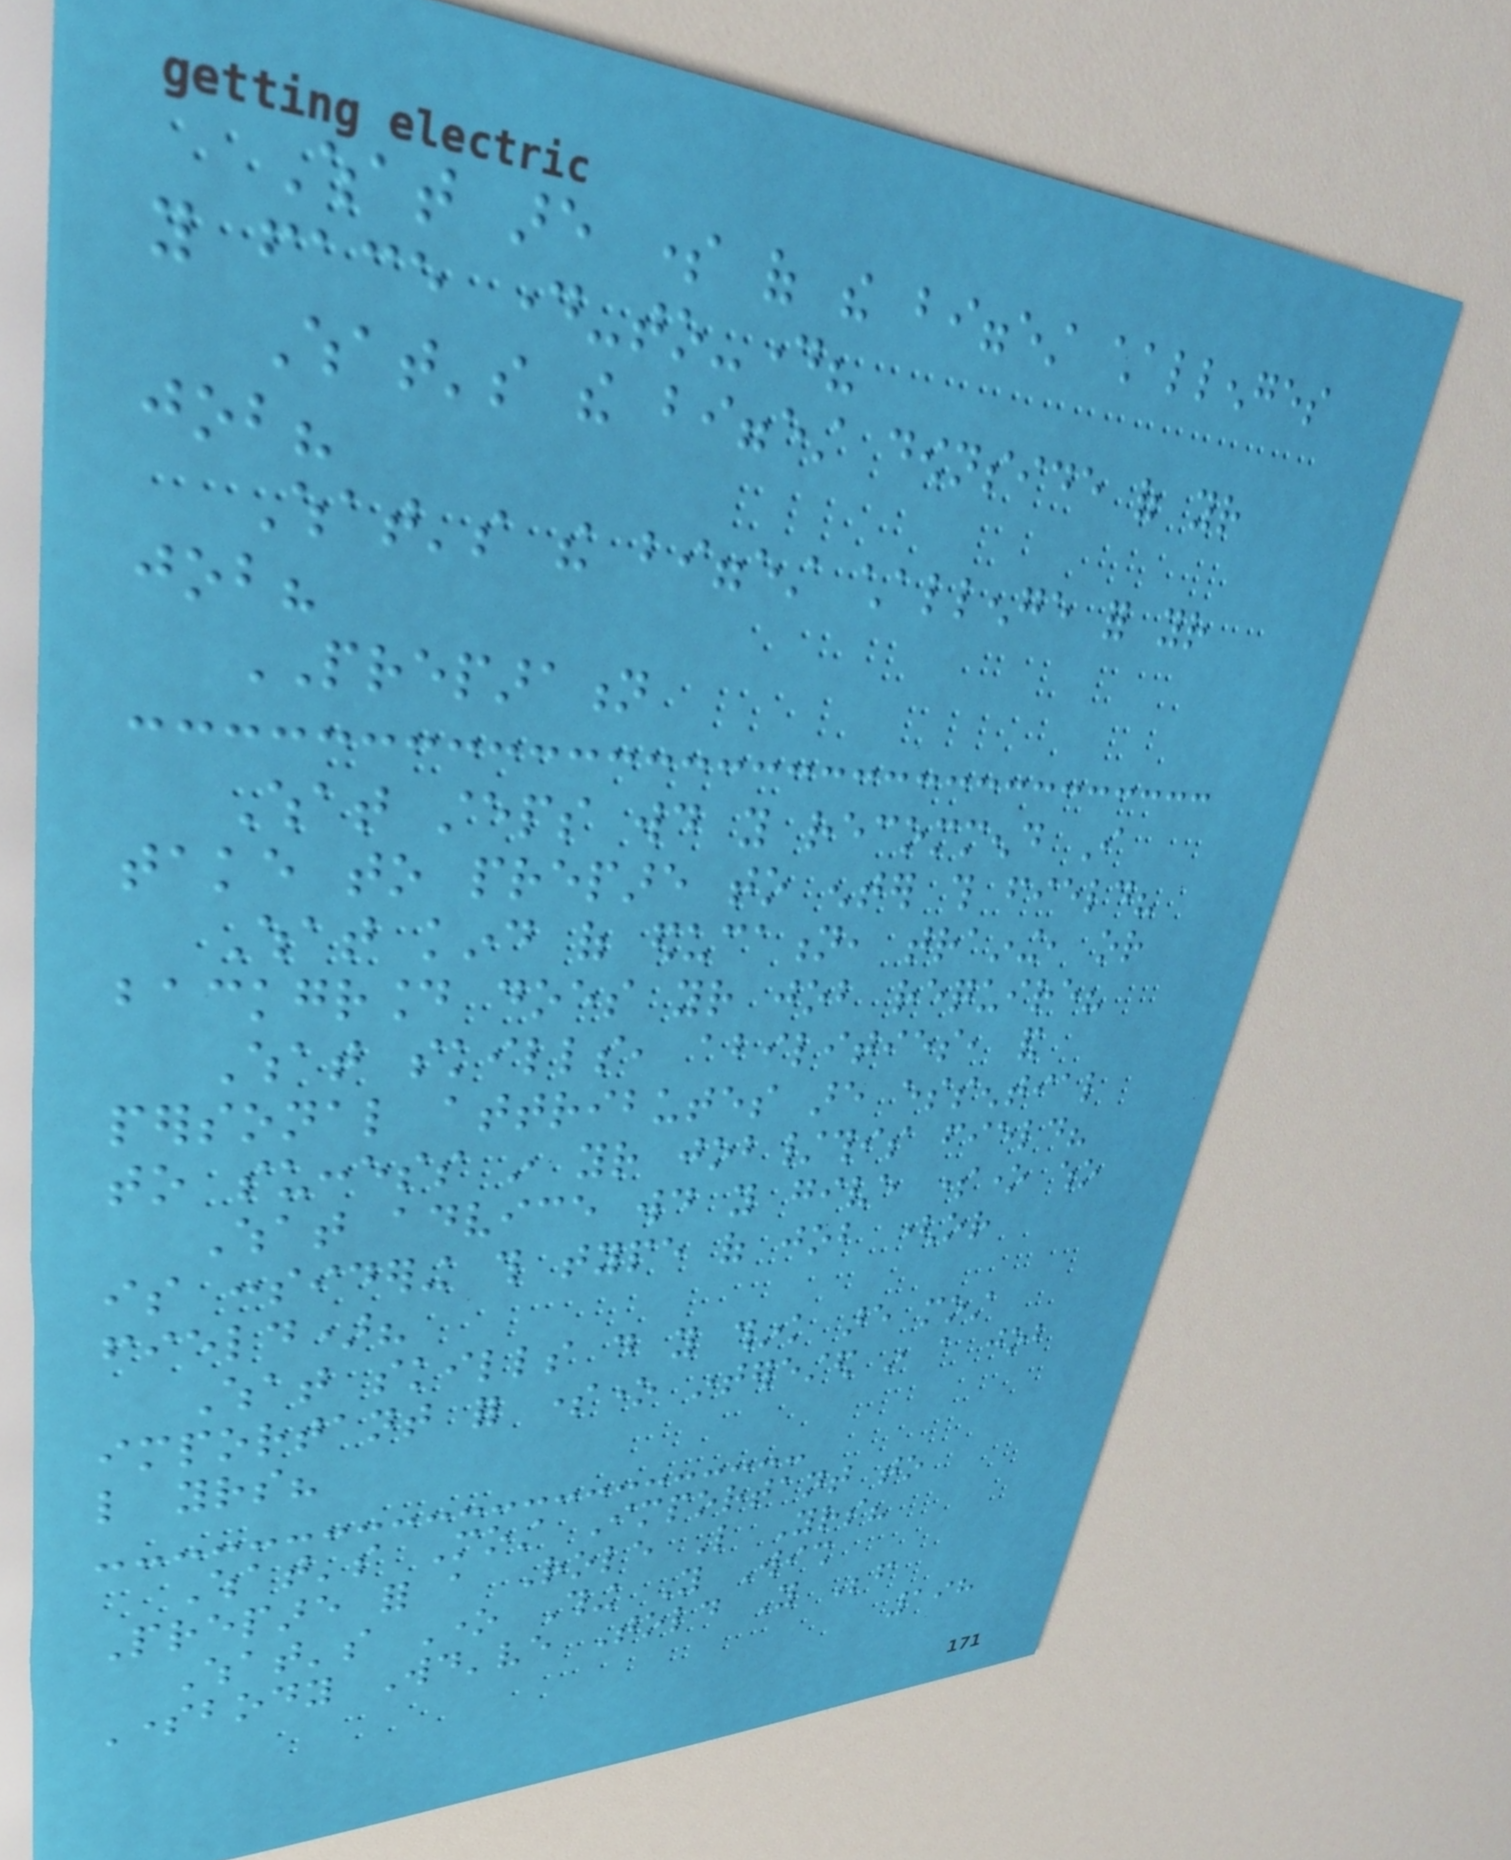What are some of the biggest challenges
you face day-to-day?
What's the biggest downside of your
job?
What's the biggest challenge for your
job?
PREPARATION
What steps would you recommend I
take to prepare to enter this field?
What kind of education, training, or
background does your job require?
What skills, abilities, and
personal attributes are essential
to success in your job/this field?
What advice would you give someone who
is considering this type of job (or
field)?
What skills do you think are most
important for someone interested in a job
like yours?
What's Most Important to
Prepare for a Role Like Yours?
What's One Thing You Wish
Somebody Would've Told You Before
198
